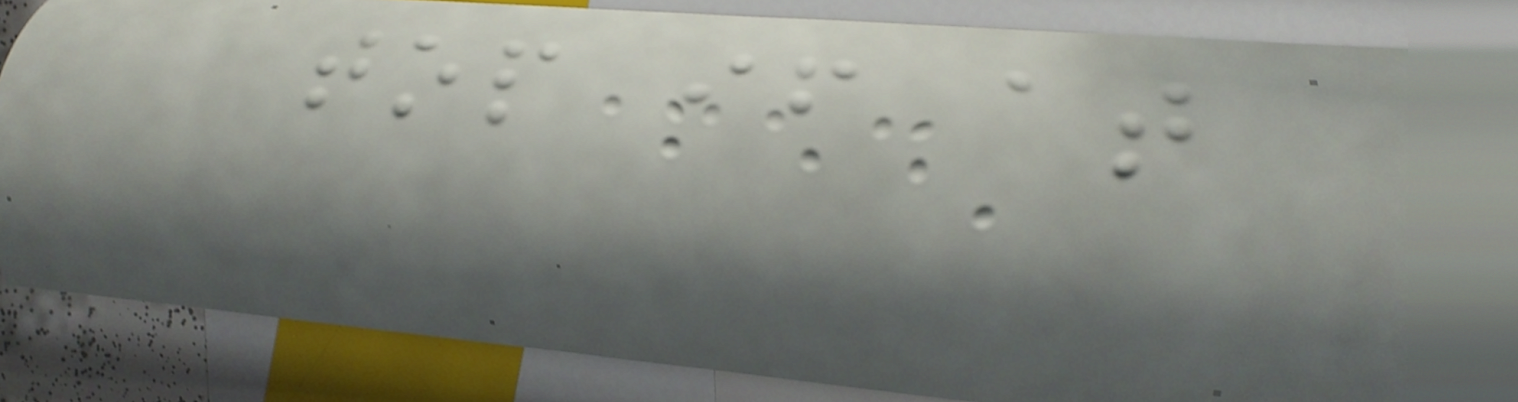top if at
